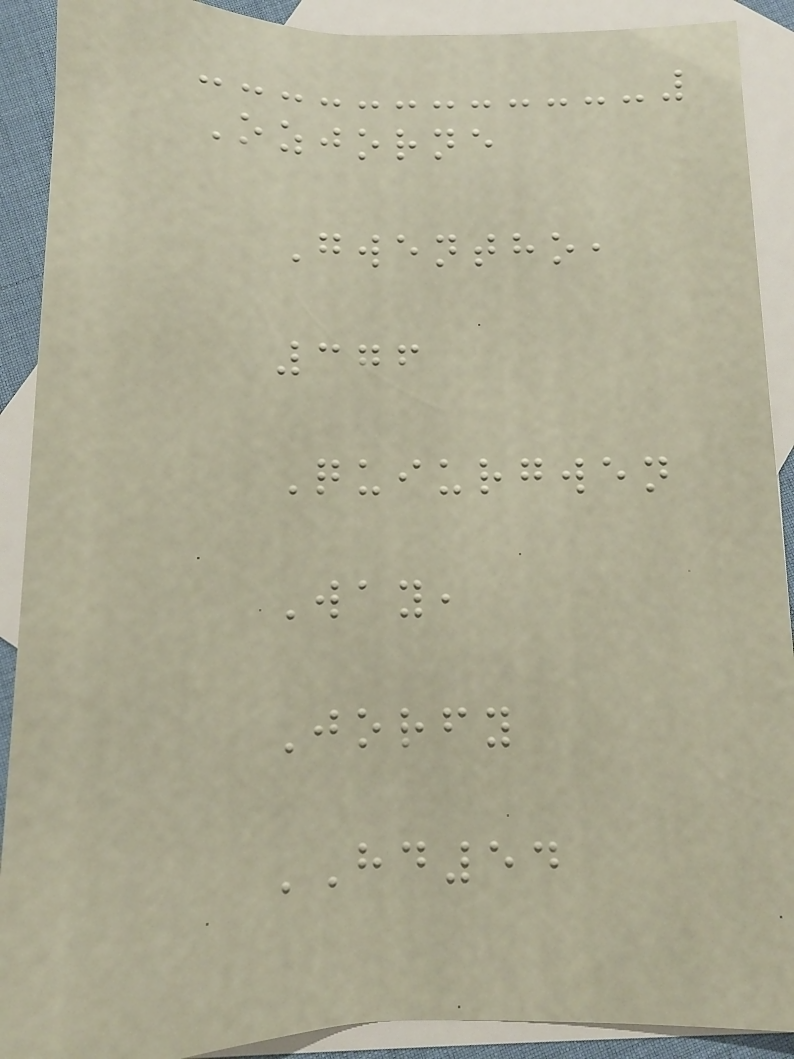Ozjorne
Gwentho,
376
Quiurgwen
Way,
Jorfy
HD54
